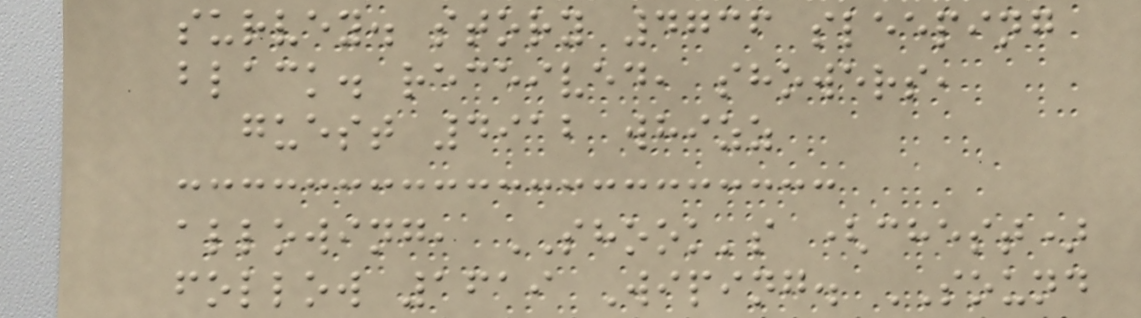survey. story 4736 sleeping
black. received, showers,
guest 4912 whizz
allowing, SHOOK's (chest)
follow 1619 Wiping. SOUND
